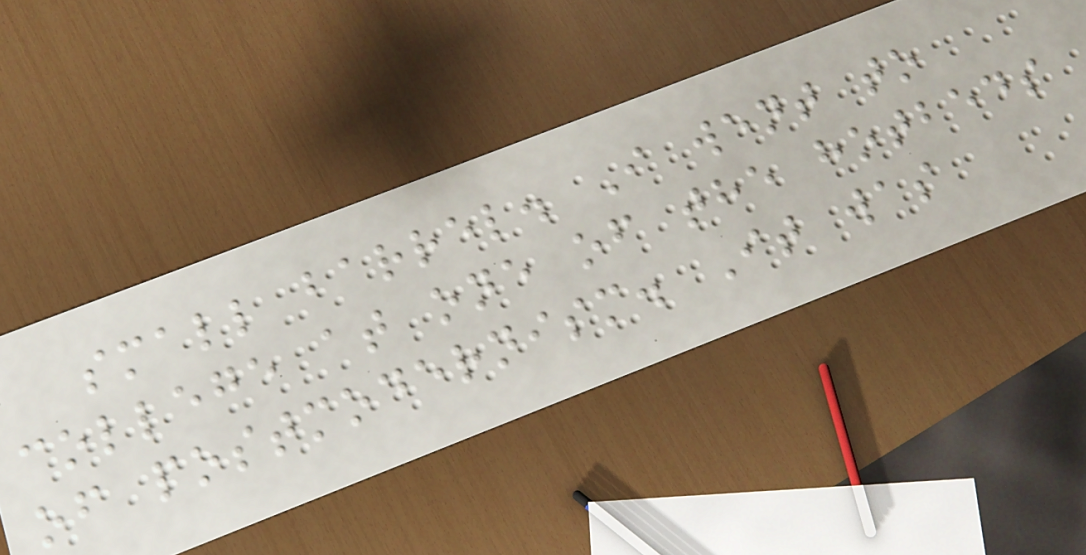small barrel. I went to
college at one of the hotbeds
of postmodernism. It was
